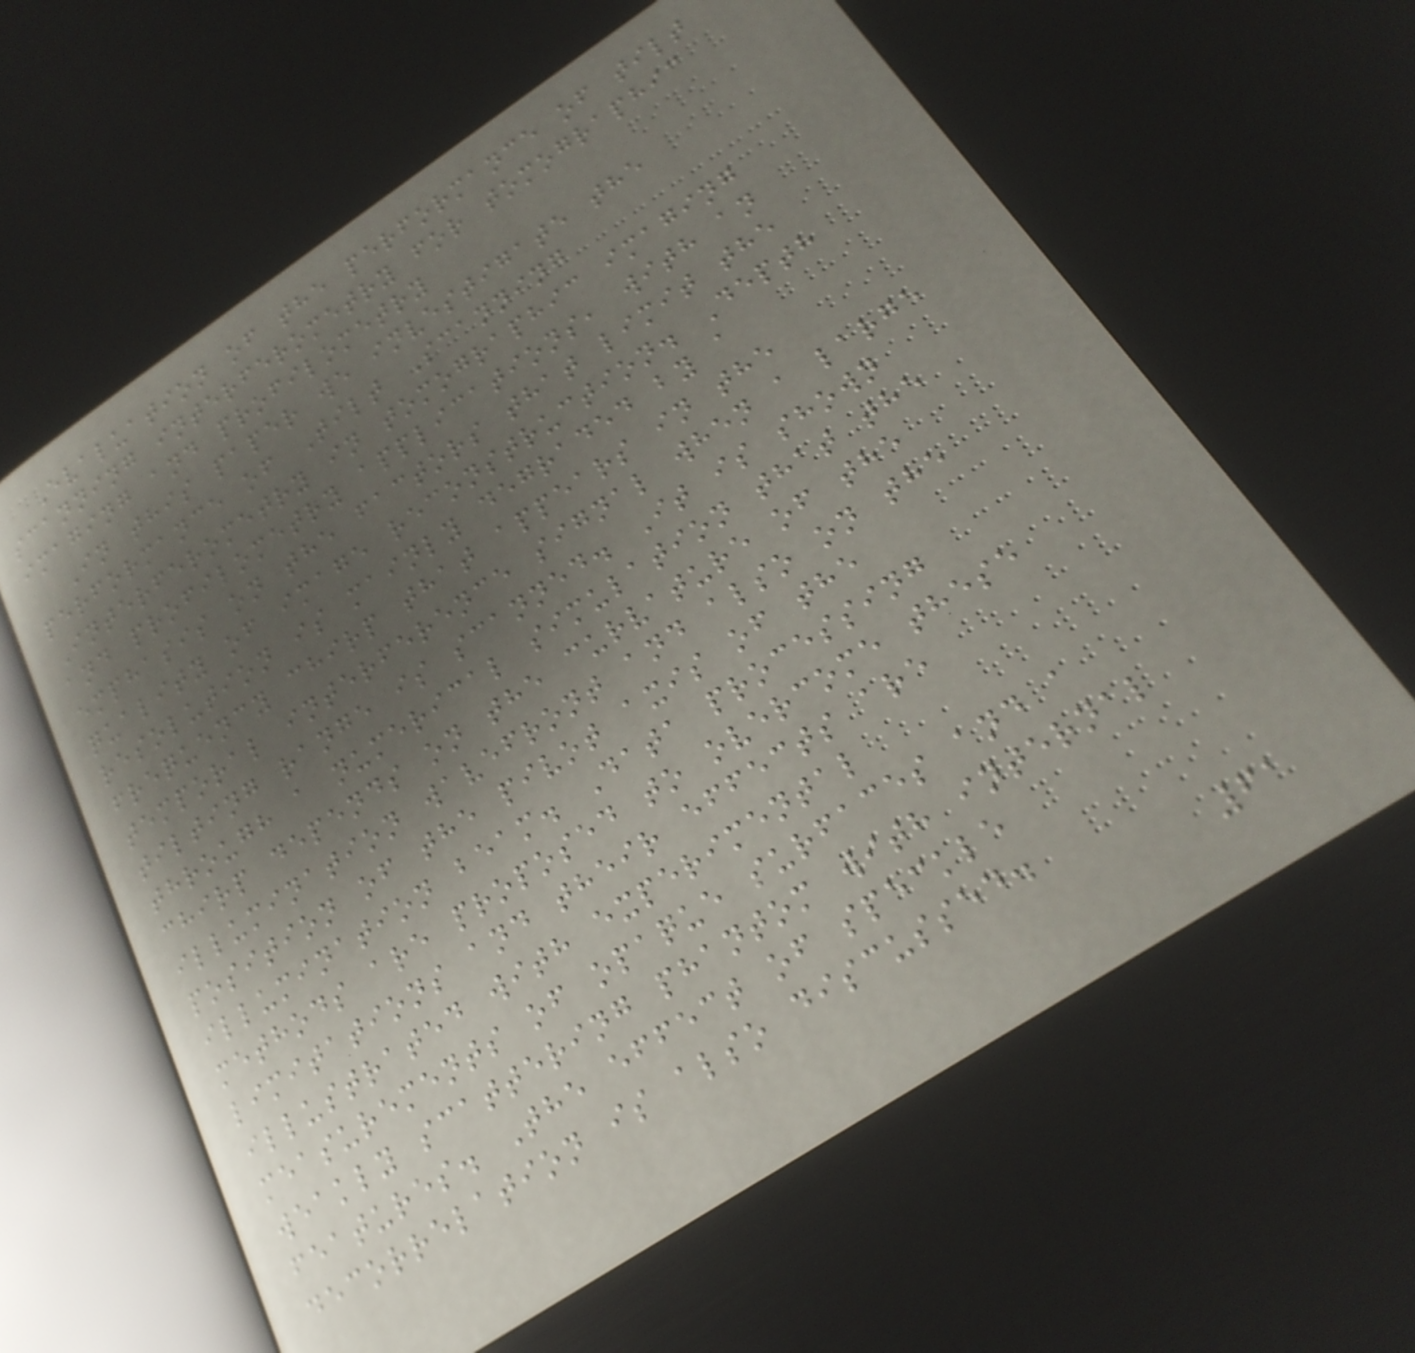Evaluation of the performance of tilt
scanning interferometry for tomographic
imaging and profilometry
In this paper we investigate the
performance of Tilt Scanning
Interferometry in tomographic imaging
and profilometry applications, with an
emphasis on the factors that limit the
quality of image reconstruction. Depth
resolution is mainly degraded by a
frequency chirp that appears in the
temporal interference signal when a large
tilting range is scanned. It is shown
through a numerical simulation that the
chirp depends on the curvature of the
illumination wavefront and also on the
position of the pivot axis of the
illumination beam. Data processing
methods are proposed to overcome these
limitations and their effects are
illustrated with experimental
measurements of opaque surfaces and a
weakly scattering phantom with internal
features. The effect of speckle
decorrelation is also discussed.
61
